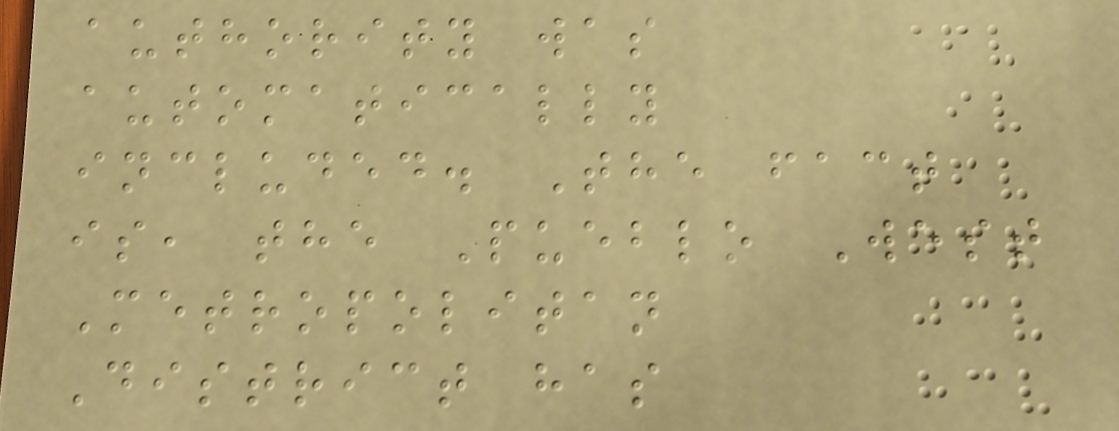authority was
automatically
included. The fact
is, the Pueblo West
Metropolitan
District has
